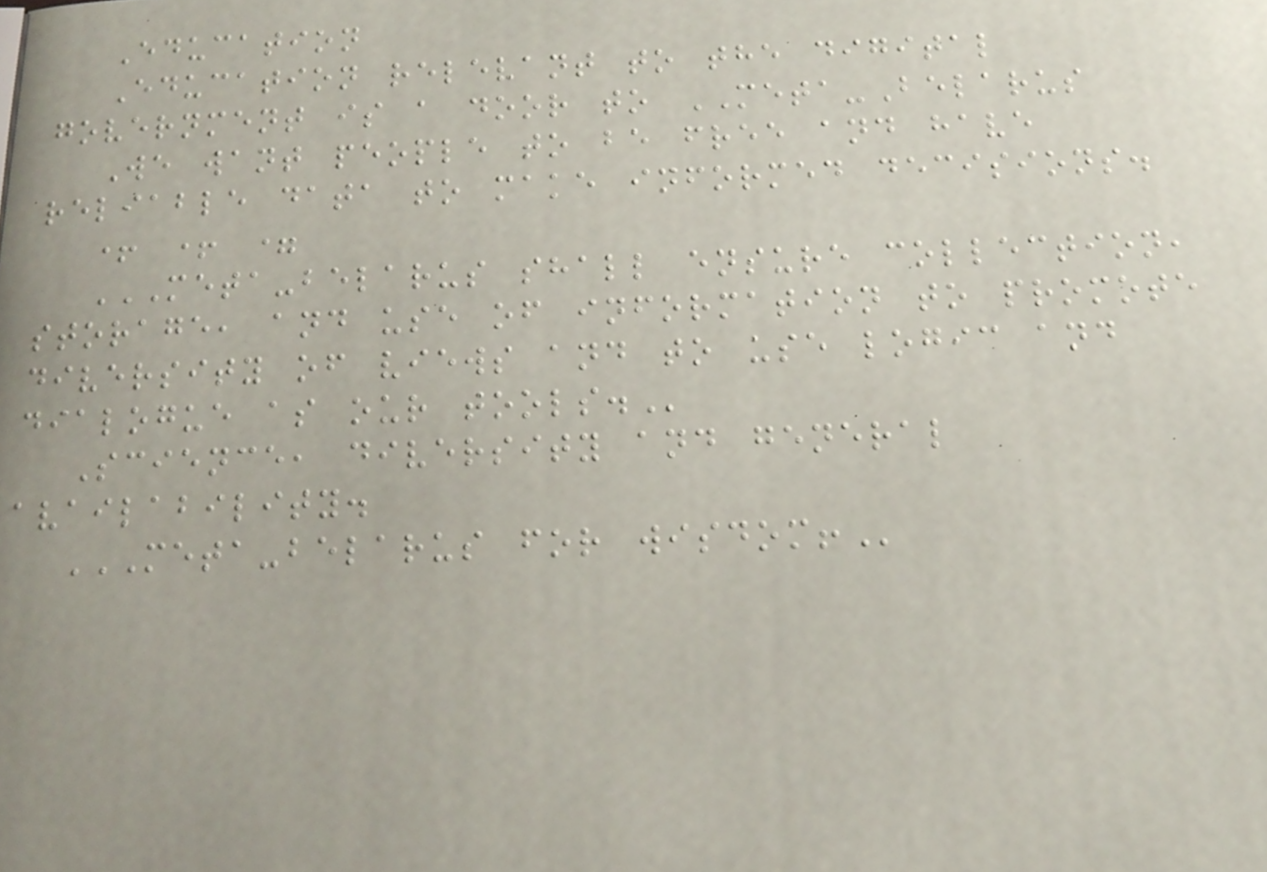Education
Education relevant to the digital
government is a door to META-Belarus
We want people to be free and have
reliable data to make informed decisions.
+ + =
META-BELARUS SHALL ENSURE COLLECTION,
STORAGE, AND USE OF INFORMATION TO PROMOTE
DIVERSITY OF VIEWS AND TO USE LOGIC AND
DIALOGUE AS OUR TOOLS.
Science, diversity and general
availability.
META-BELARUS FOR WISDOM!
